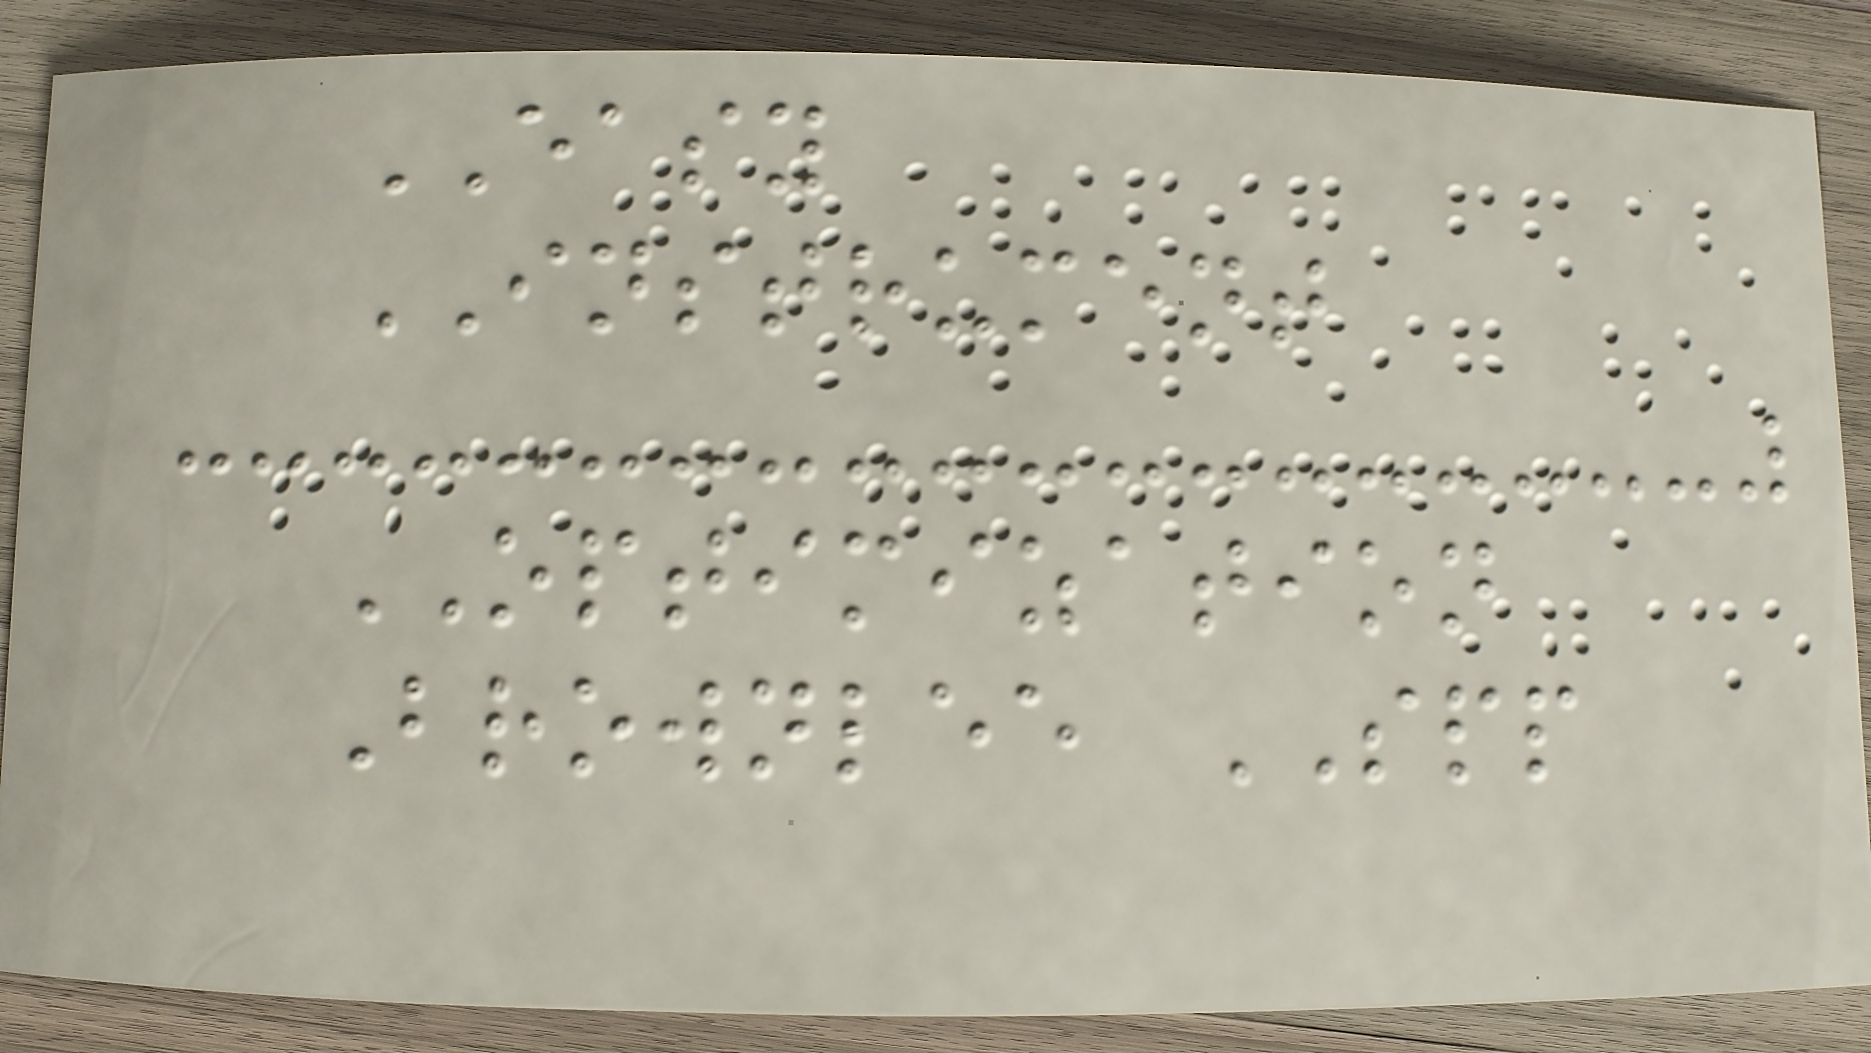EASY
INSTRUMENT
OPTIMIZATION
Brownlee SPP
